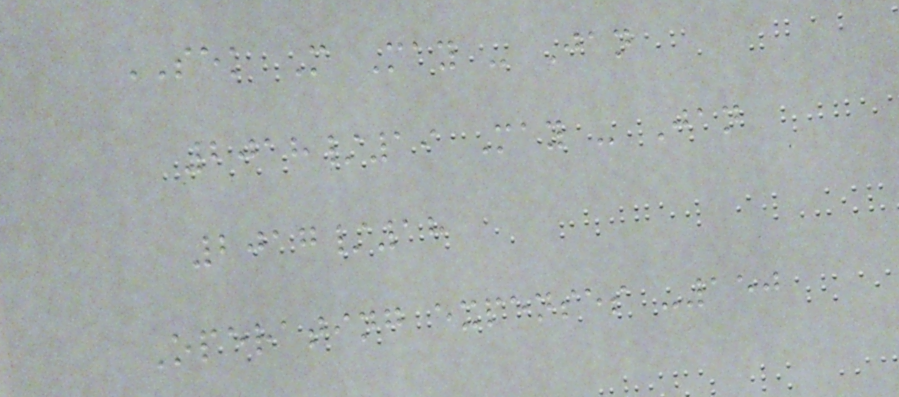SEK M May - Jan
2018/19 May - Jan
2017/18
Operating expenses -150
